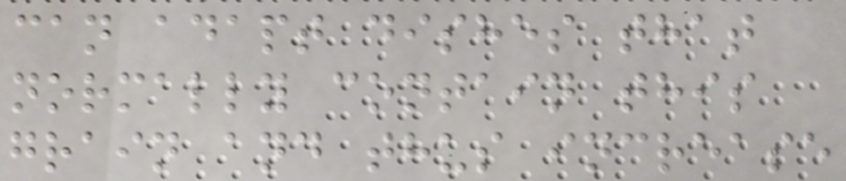can adapt dishes that
normally contain this
grain and thus increase
